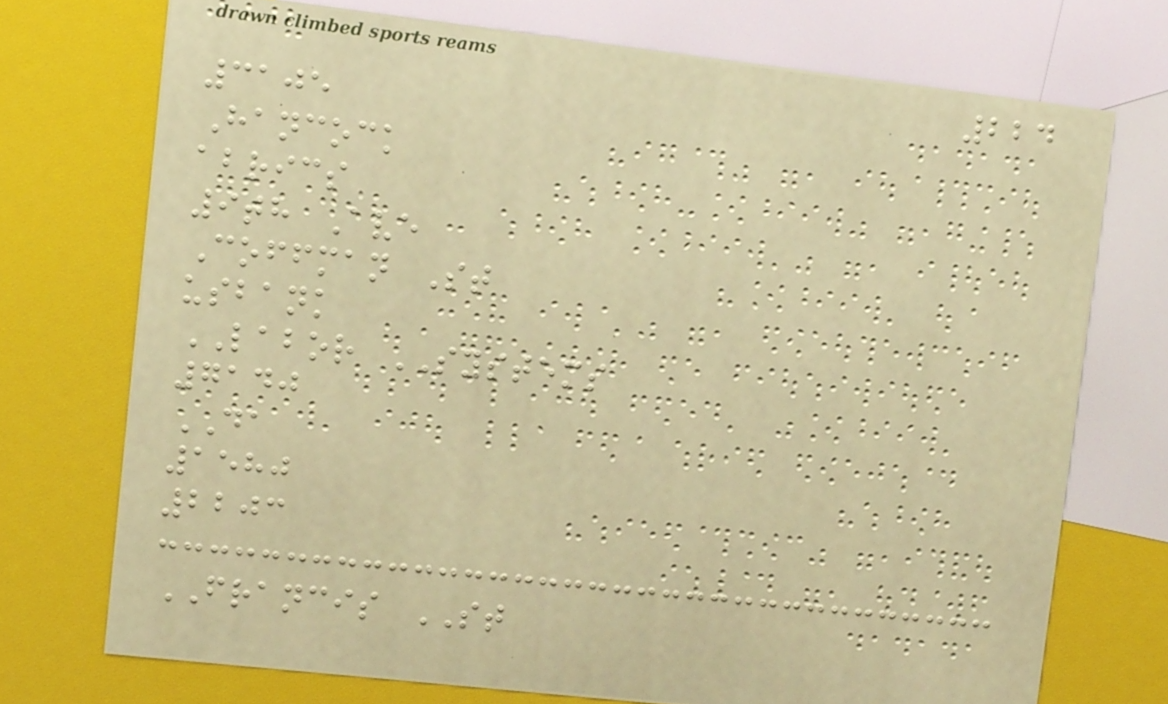224
3105
Hancock
abrics
9th Ave
Coffman St
usbank
LABOR SYSTEMS
7140
DA
1580
2203
FRANCIS ST
